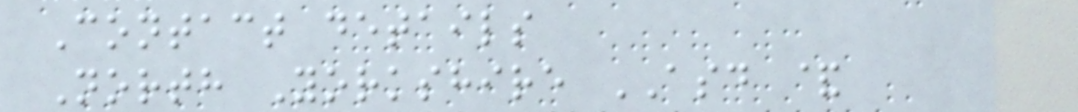Contact details
North Yorkshire ASD &
